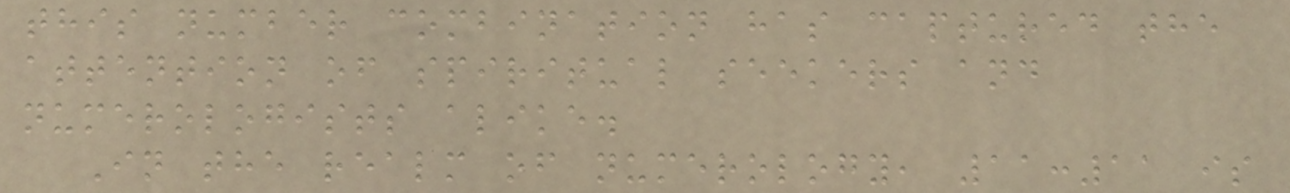this number combination has captured the
attention of spiritual seekers and
numerologists alike.
In the realm of numerology, 11:11 is
